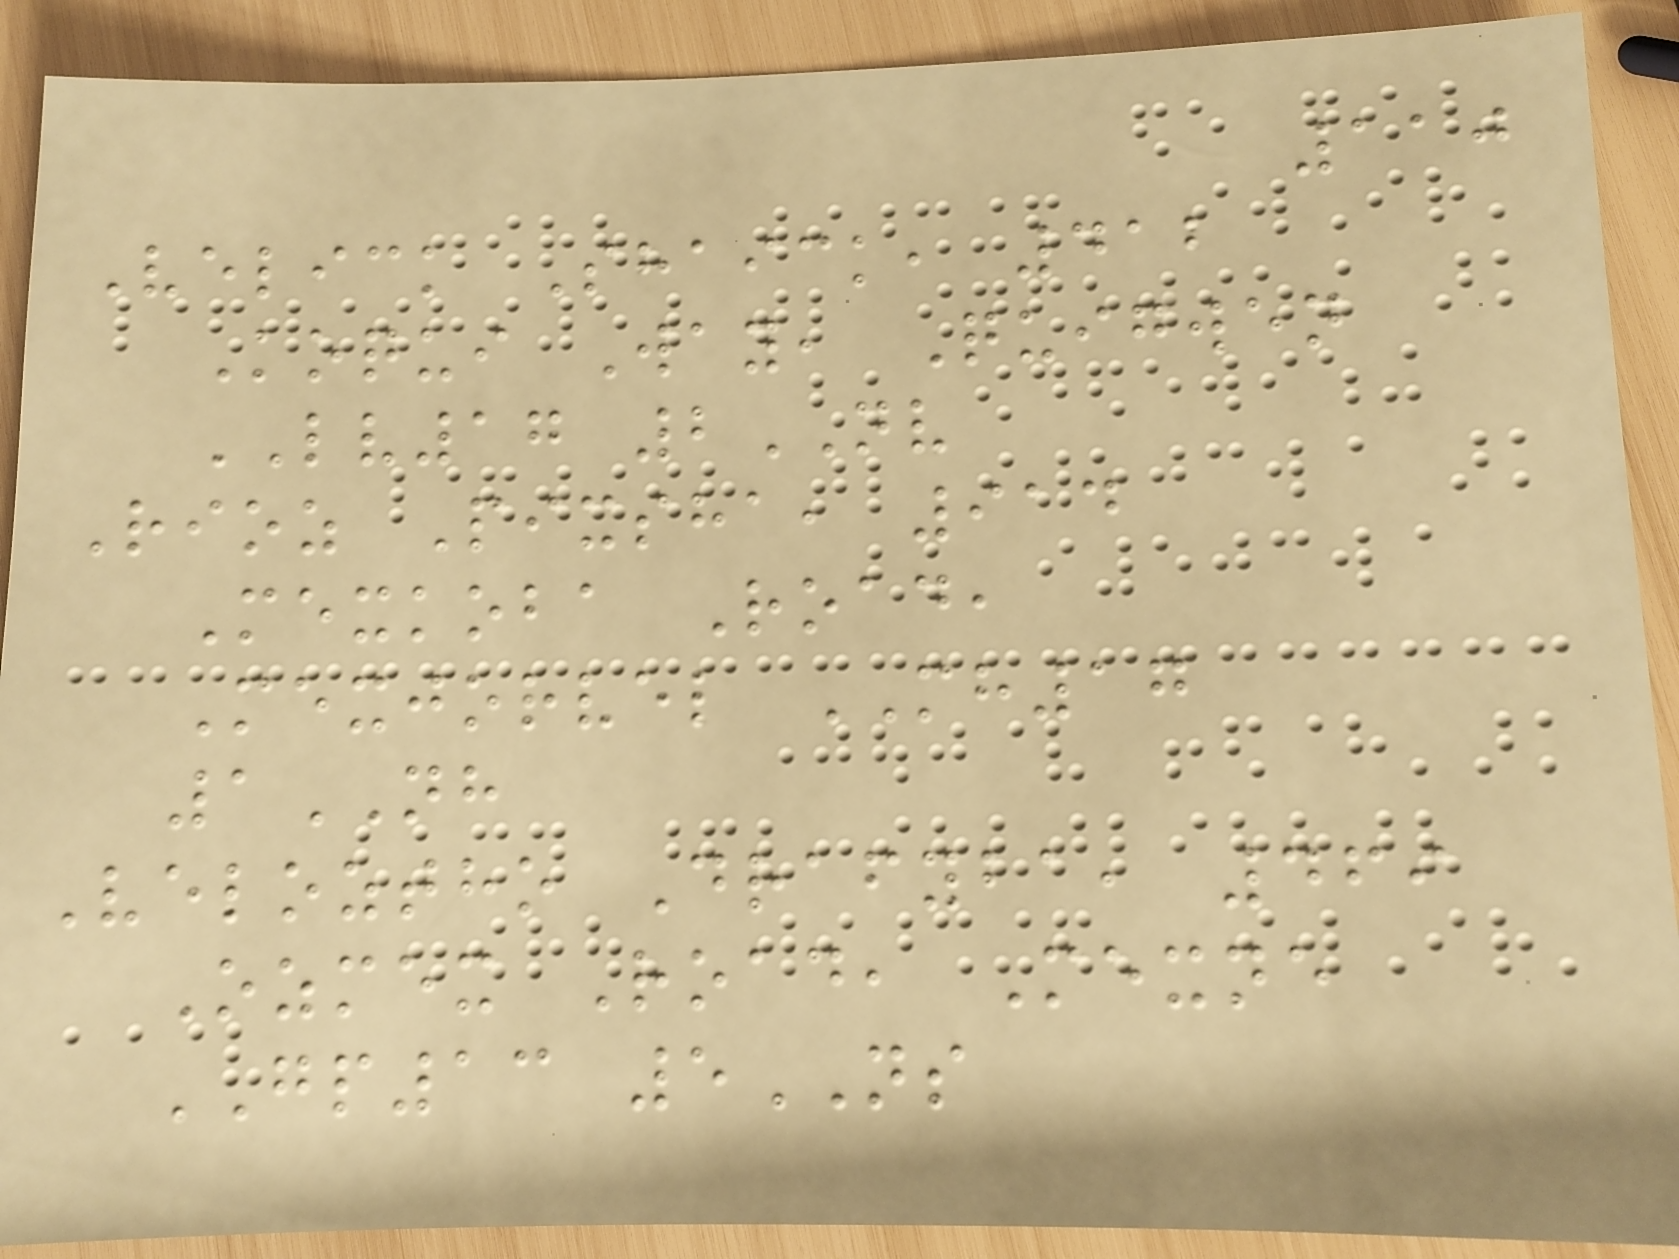110
Velick Shaick, 412
Koqui Way, Quigwen
LV17 2NV
Rioz Pixsha, 914
Mexkoba Road,
Mexjorvel MH17
1NH
Veloztho Drafyba, 469
Ozmex Road, Mexne
GP13 5NS
